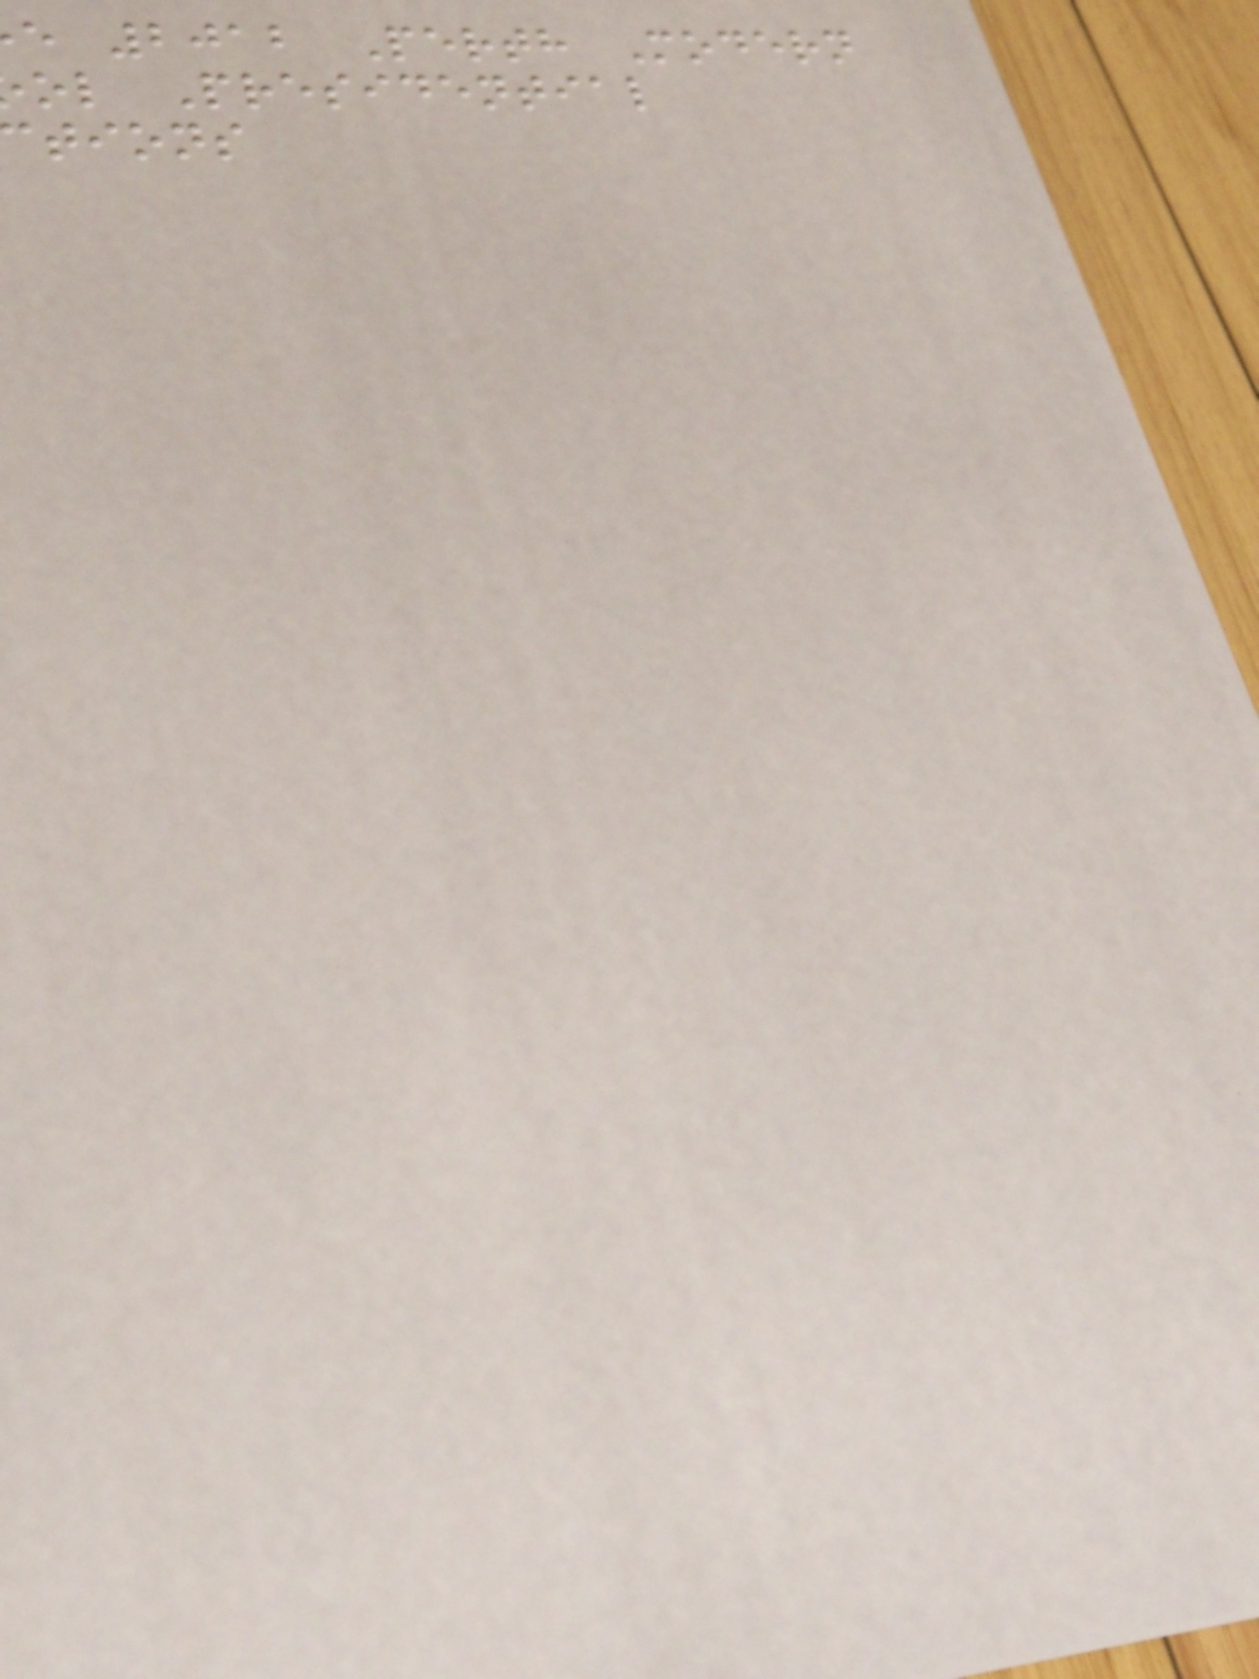e 2012 Perth Modern
ol Presidential
tions
